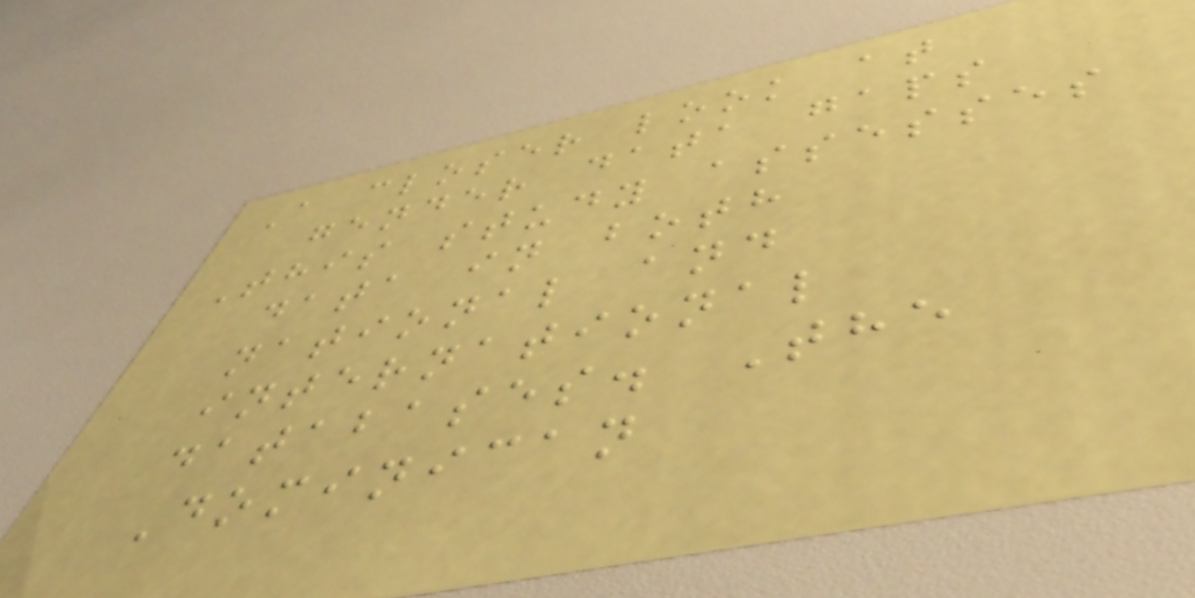A closer look at
gender data gaps
This study assesses
data in both
national and
international
databases. The
Dominican
